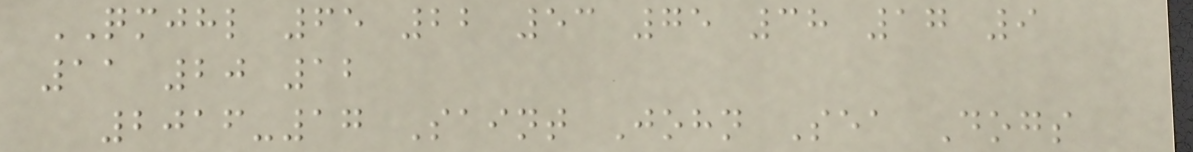QMJHL 65 22 53 75 38 17 9
11 20 12
2016-17 Saint John Sea Dogs
